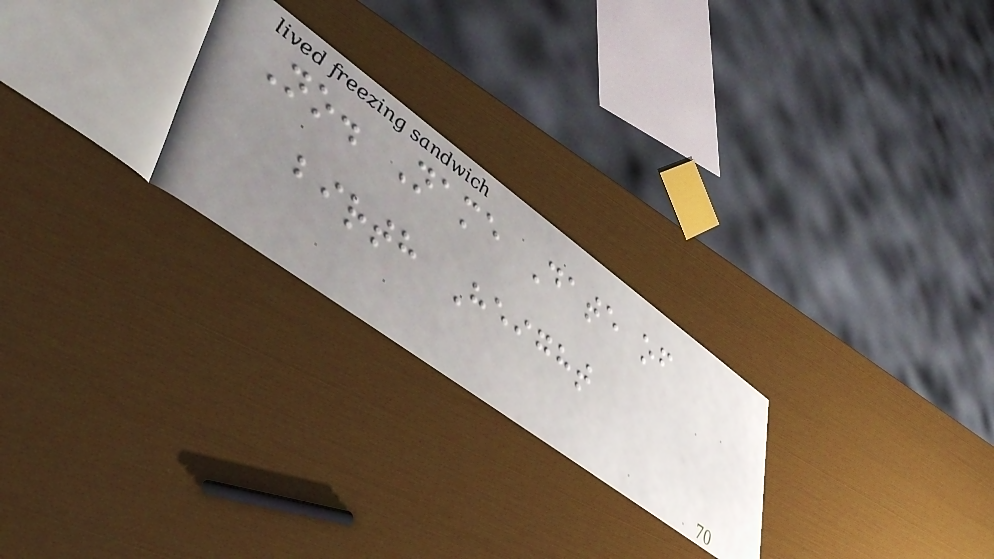No. Name Date of
birth Height
